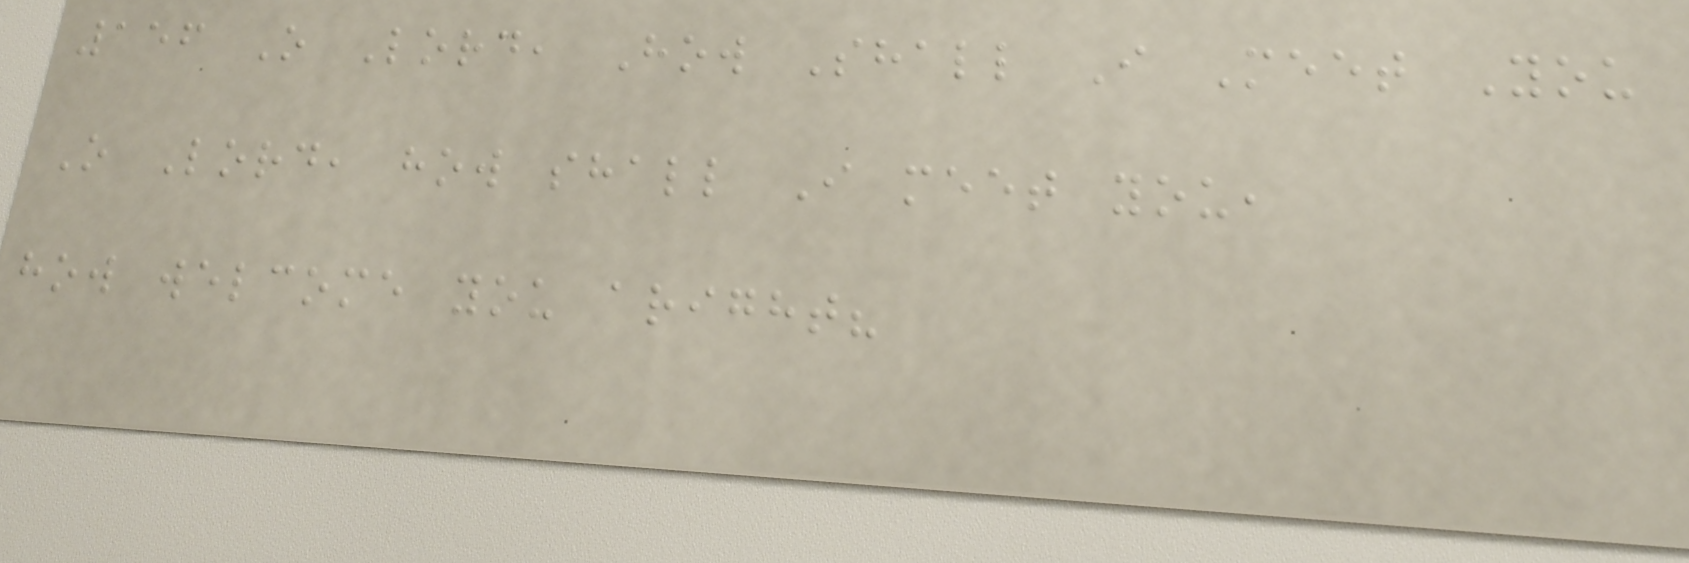156 O Lord, How Shall I Meet You
O Lord, how shall I meet you,
how welcome you aright?
